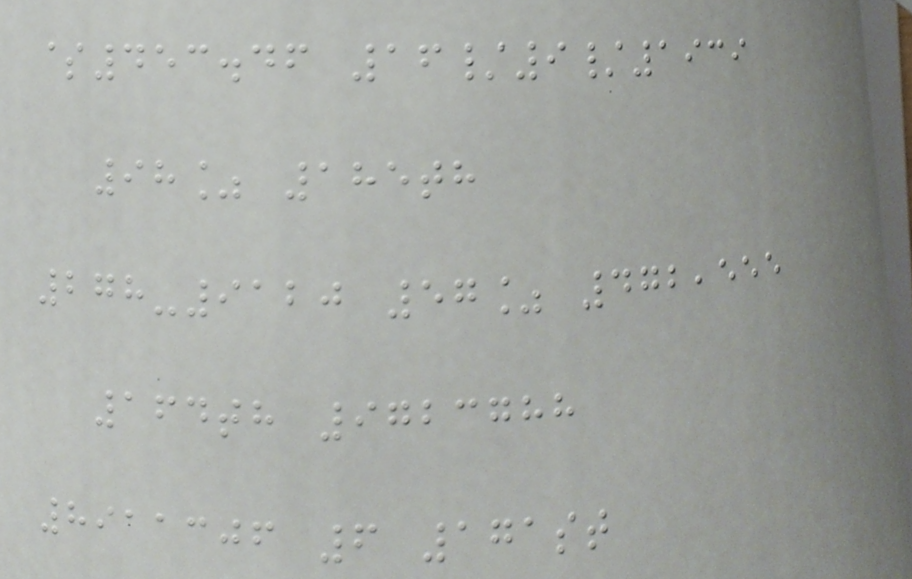$453.46 16/9/1939
98% 185th
278-9120 57% 472,555
164th 9723788
8911306 6 171st
